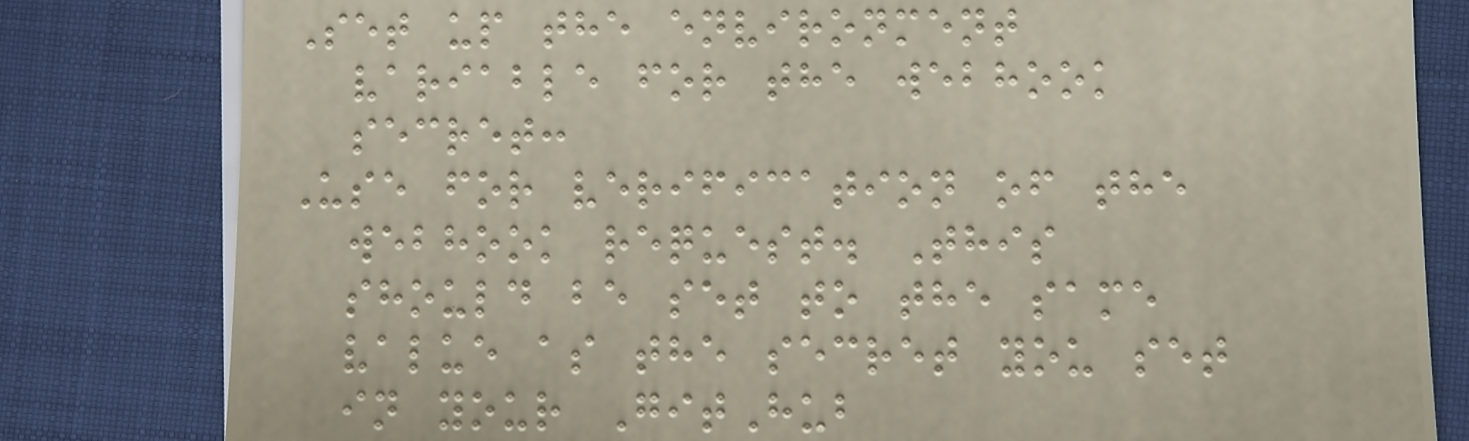Set up the environment
variable for the webhook
secret:
Use for verification of the
webhook request. This
should be set to the same
value as the secret you set
in your GitHub
